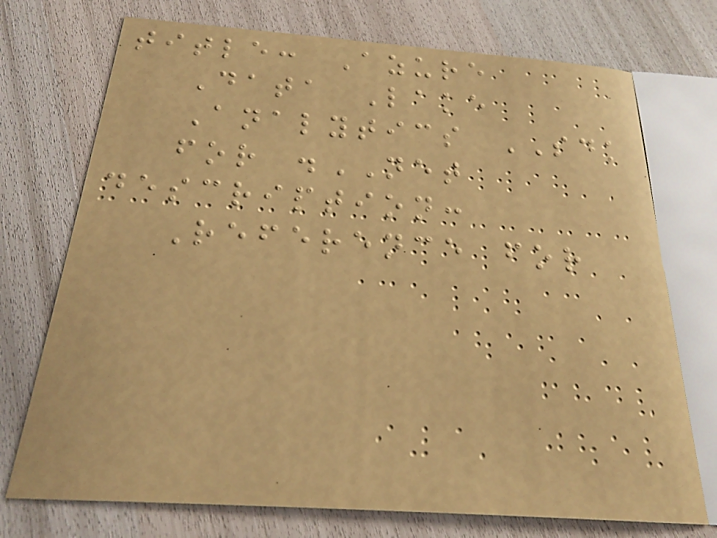title: Azure
Data Lake
Analytics SDK
for .NET
description:
Reference for
